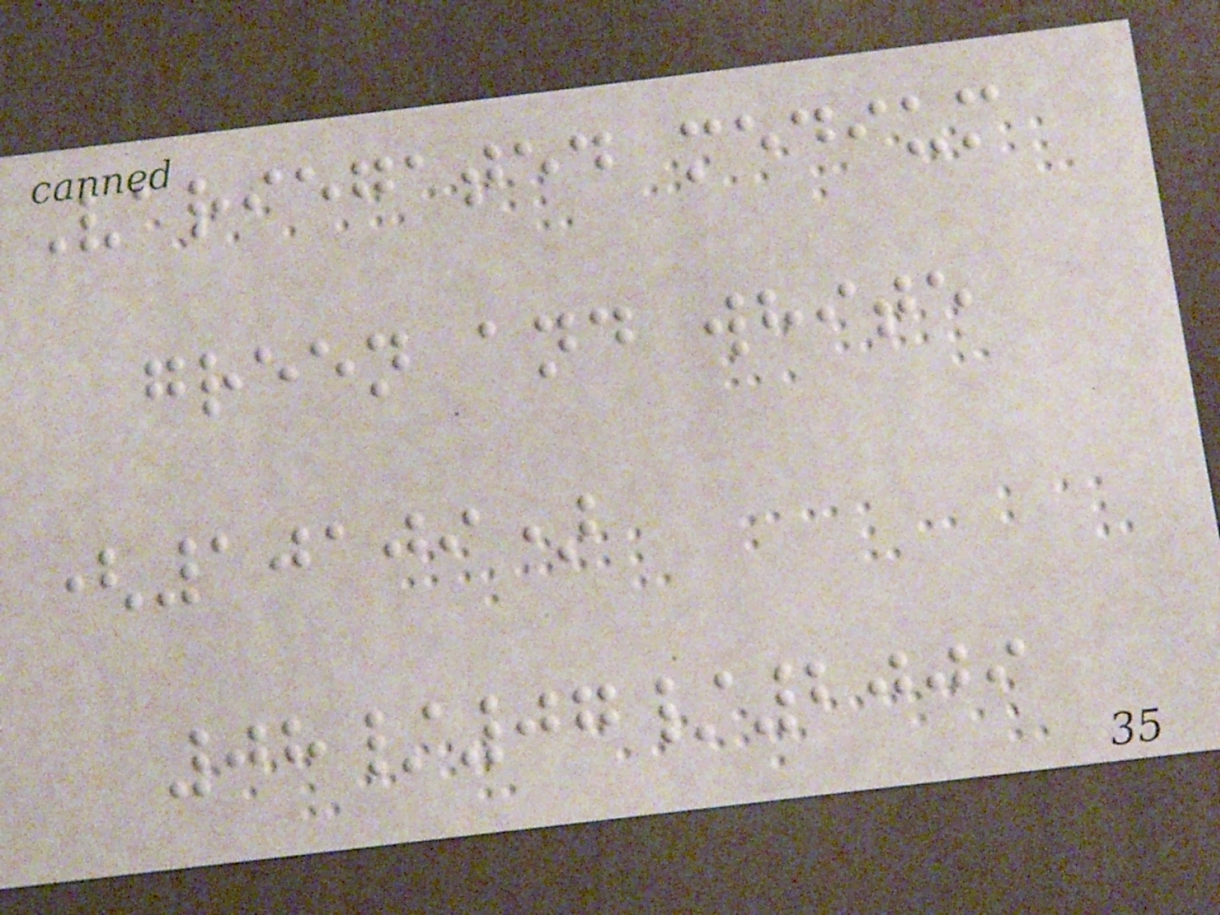Variegated medium
green and white
(10109)
08/07/2009
